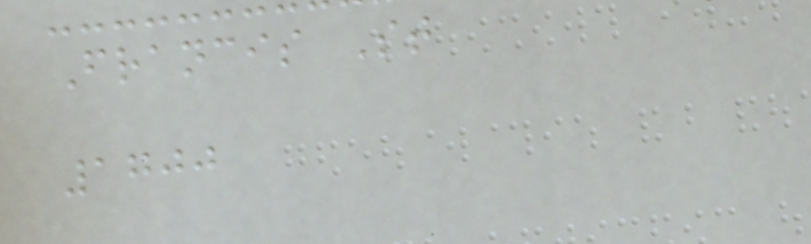Francis St
1700
